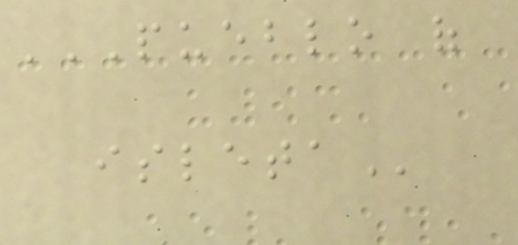PUEBLO OF
ISLETA
